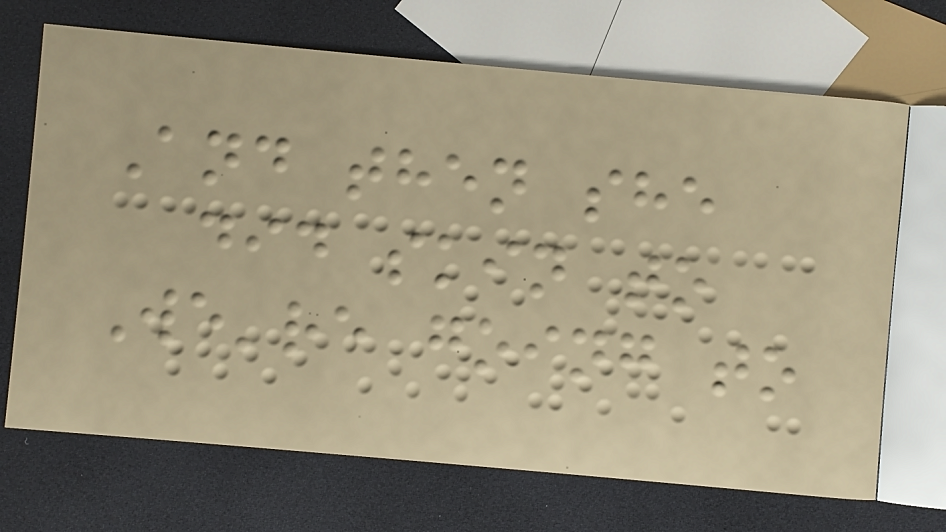And then she
did skin to
We're going to
